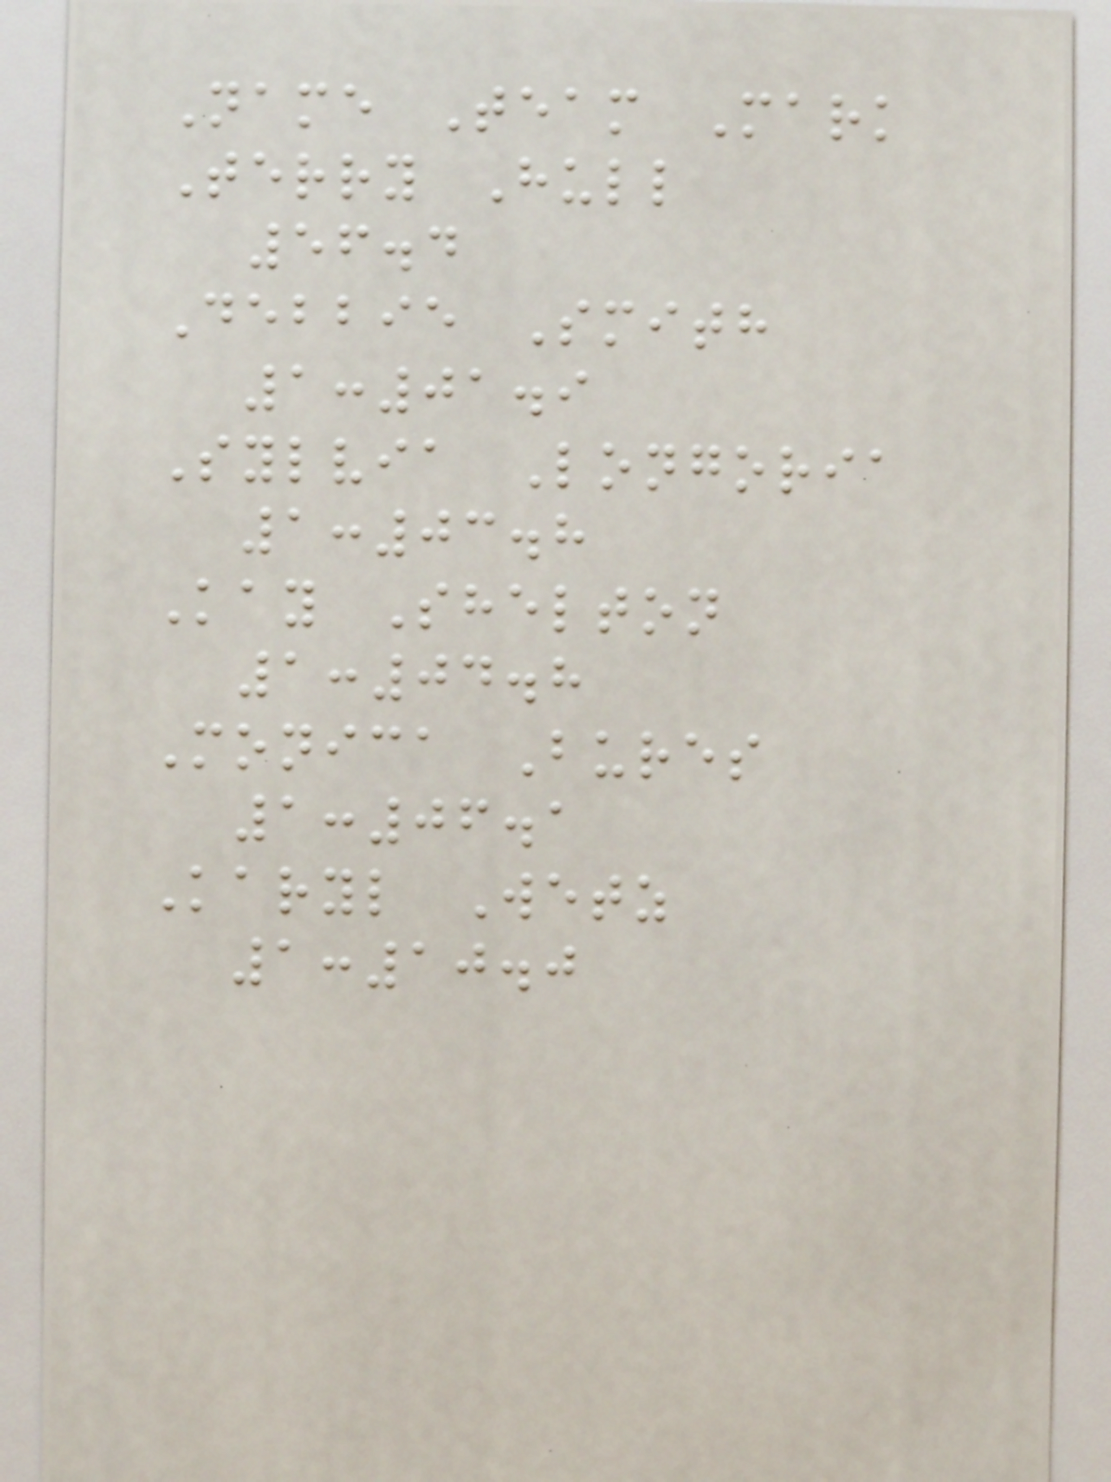Name Team Mark
Terry Hull
56.4
Debbie Smith
1:01.9
Sylvia Longoria
1:03.8
Kay Shelton
1:04.8
Monica Bures
1:06.1
Karyl Wetz
1:10.0
